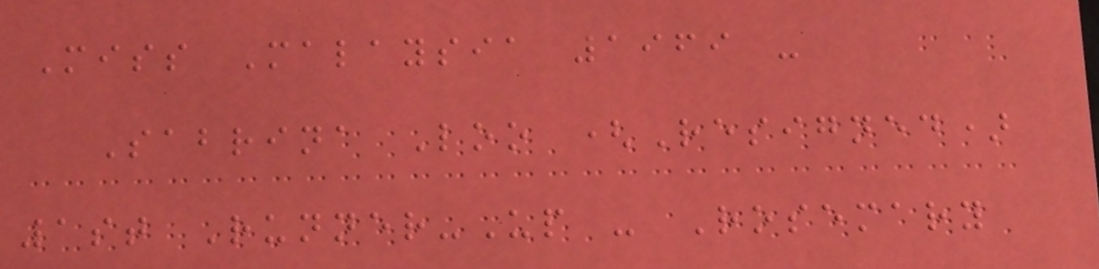Miss Malaysia 1969 -
Sabrina Loo (Resigned)
1st Runner-Up - Rosemary
